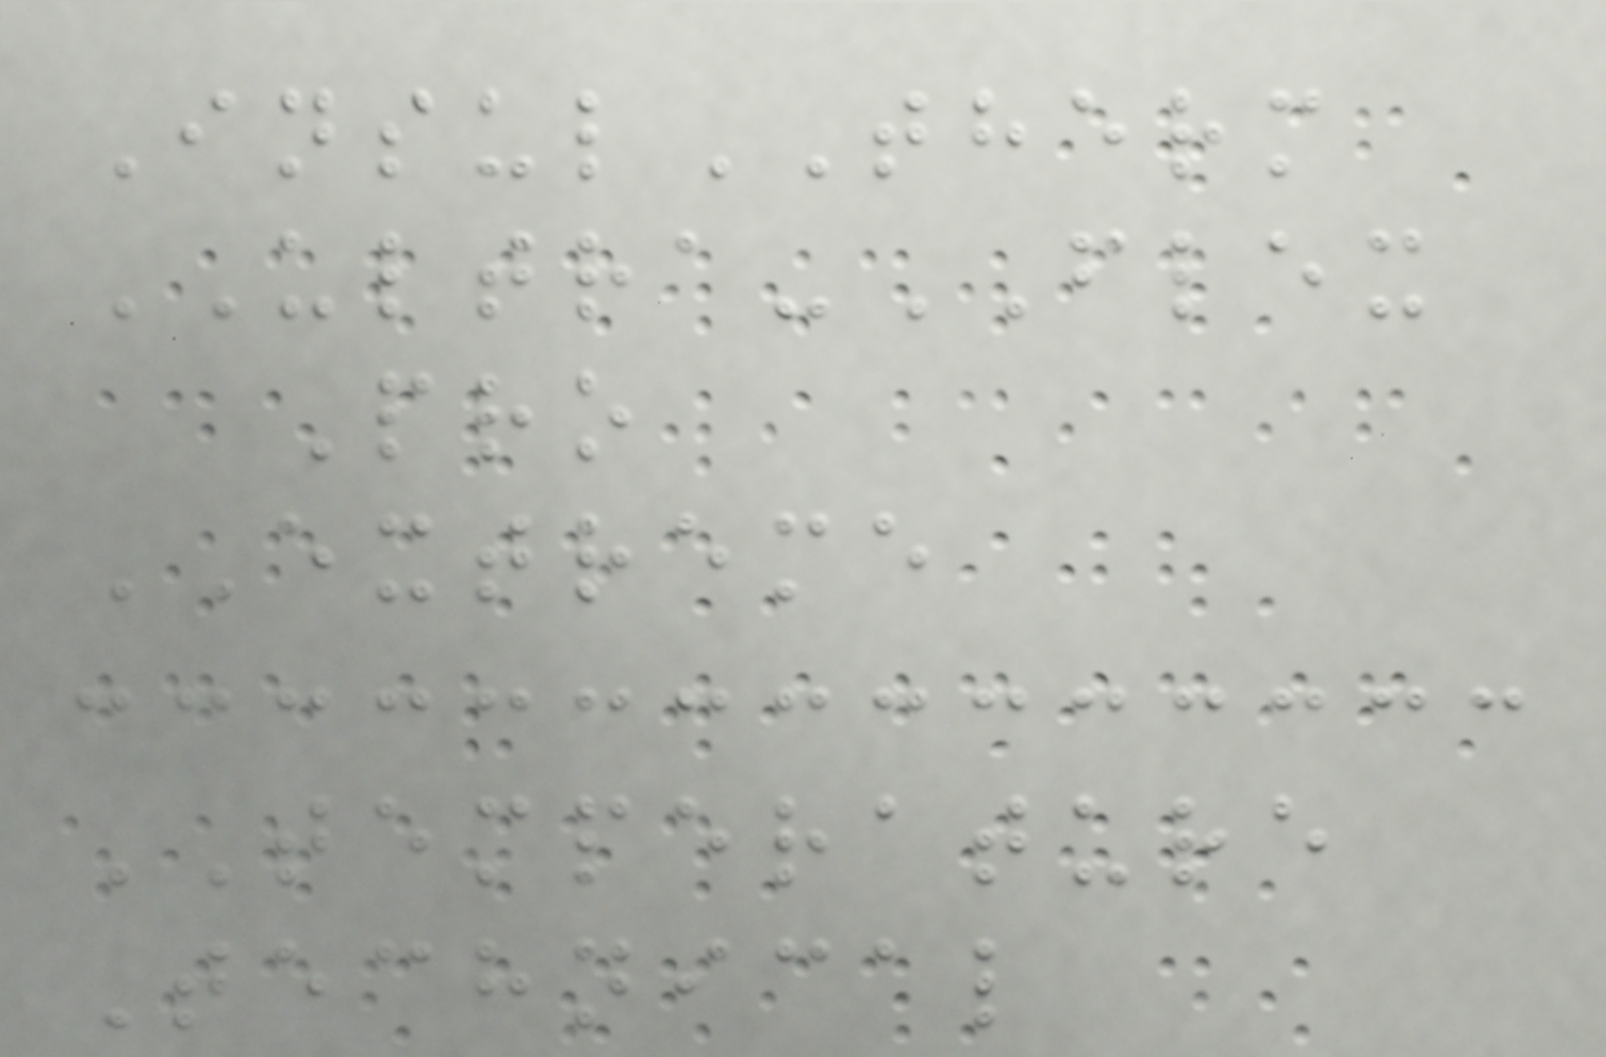InsulTHERM
ULTRA-FLEX
Pro
EXTREME
TEMPERATURE
Technical
